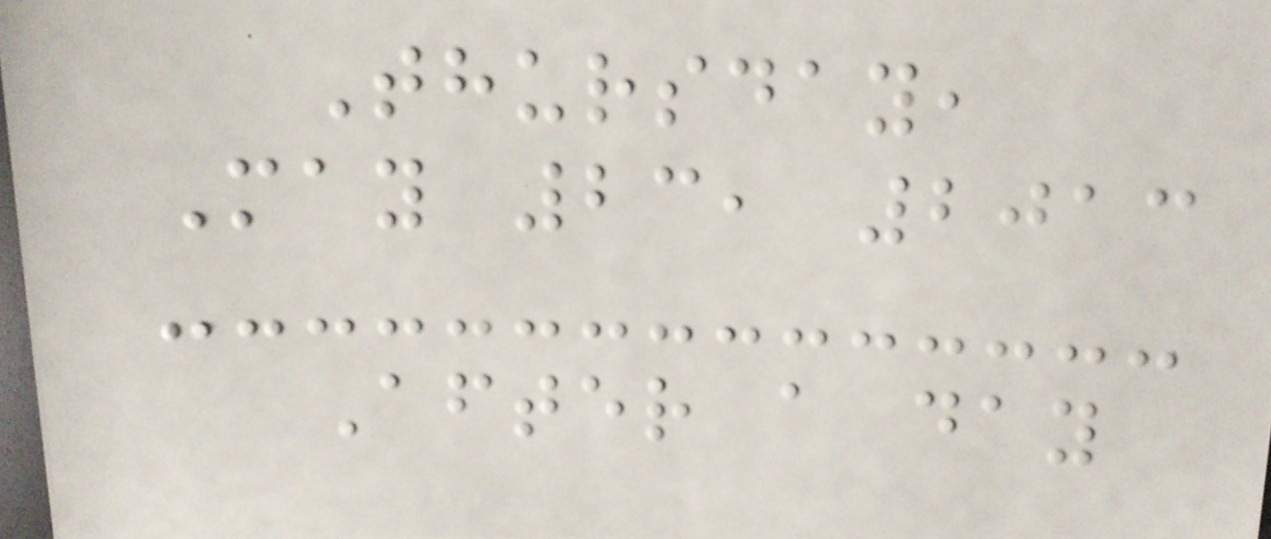Thursday,
May 23, 2013
After a day
